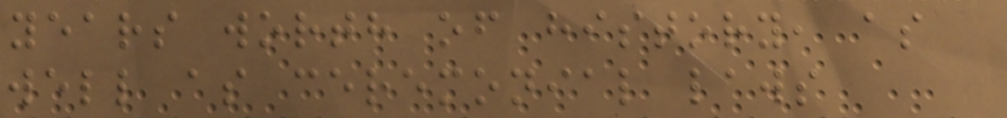years worth of history, as
well as ceremonial laws
